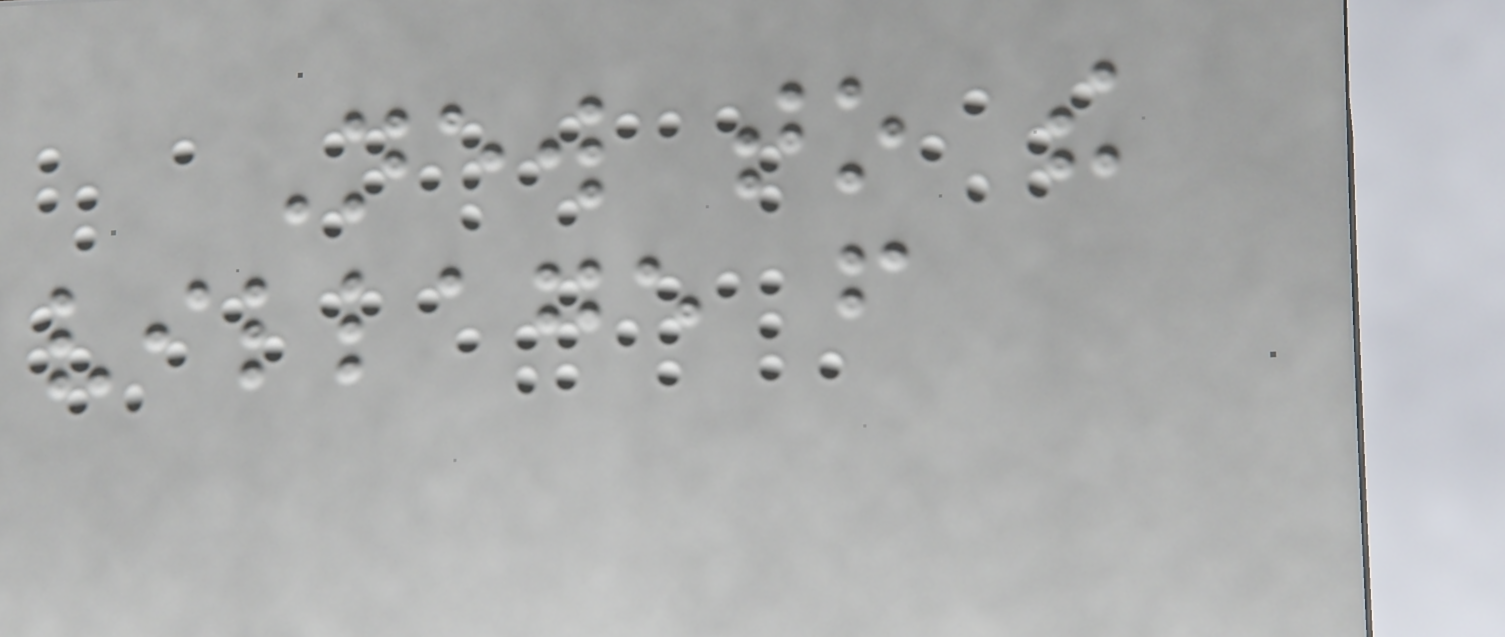New to the
village from
